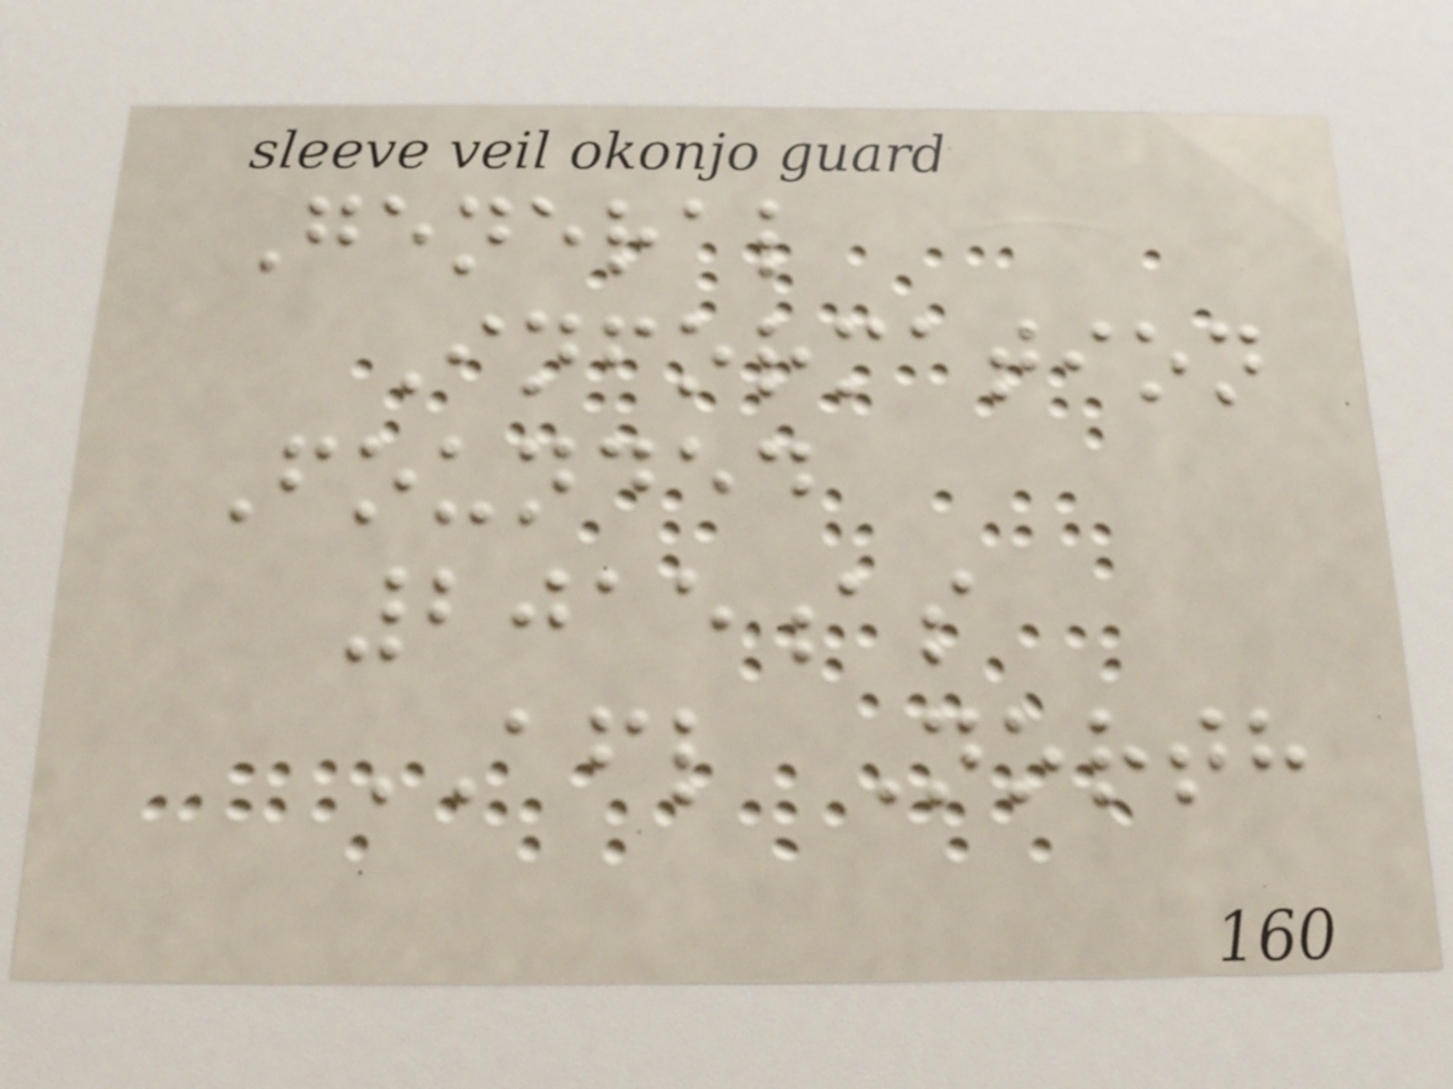General
Information
Founded
2015as
AFL North
